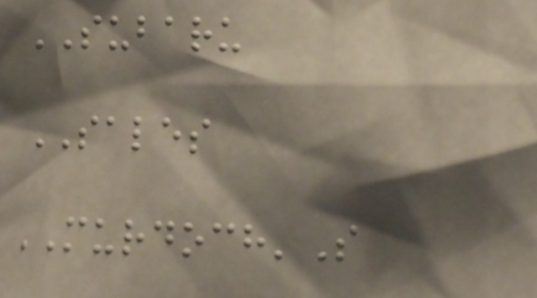SUBARU
SALES
MURDOCH'S
